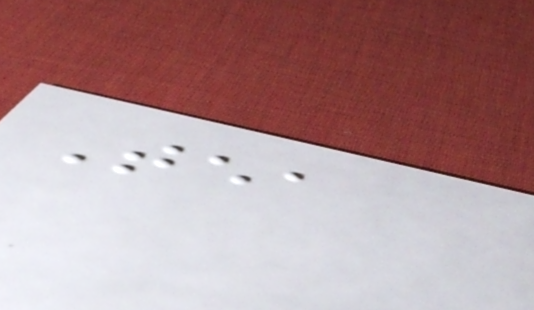Tea
